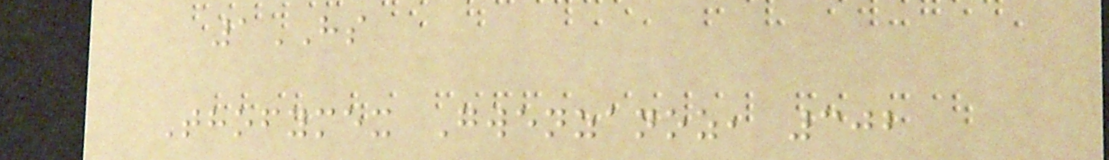1HS
Thofymex Gwenzanoz, 302
